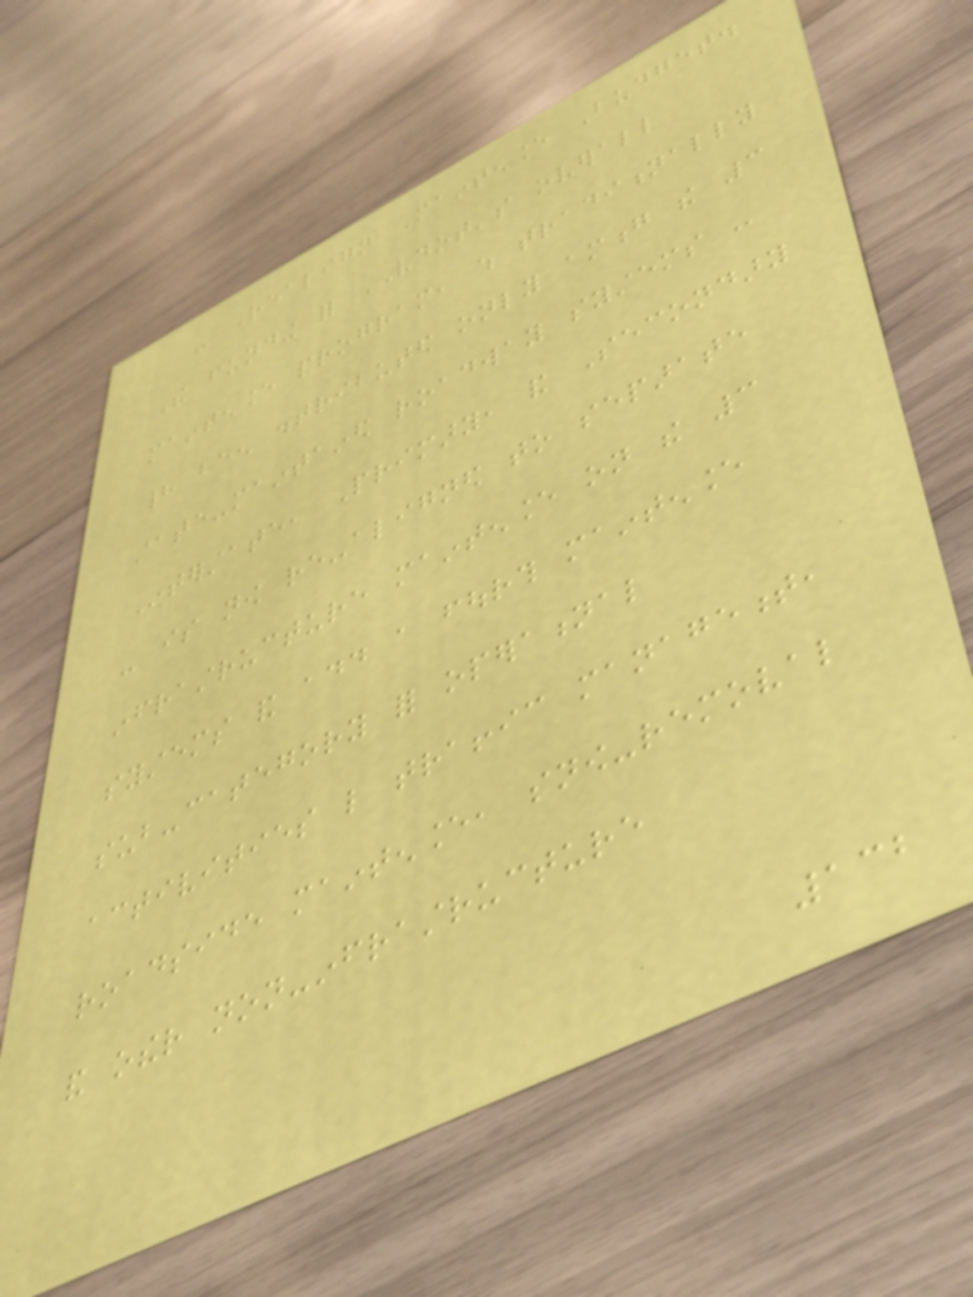- Realign Maintenance Budget.
The funding for VDOT's overall
maintenance program, which traditionally
had been distributed only among the 3
state-maintained roadway systems -
Interstate, Primary, and Secondary
- is now re-aligned to separate
infrastructure maintenance on the 3
systems and add a fourth maintenance
sub-category for operational
activities like traffic management,
roadside maintenance, snow-removal
and other non-infrastructure
132
